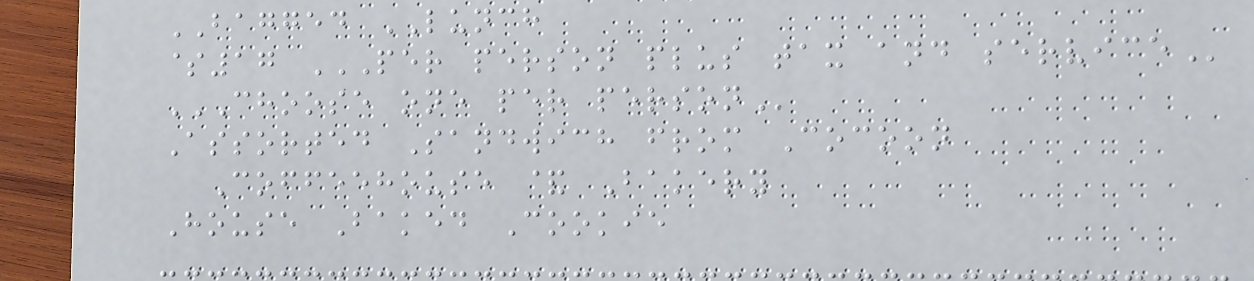BAGGED LUNCH
$17 PER PERSON PLUS TAX AND SERVICE
CHOOSE ONE PER PERSON
Assorted Sandwich from Cocoon
Coffeehouse & Bakery
House Baked Cookie
